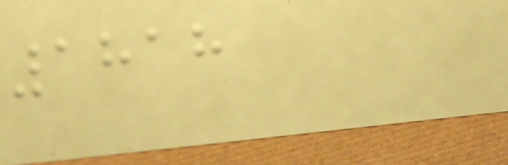1818
